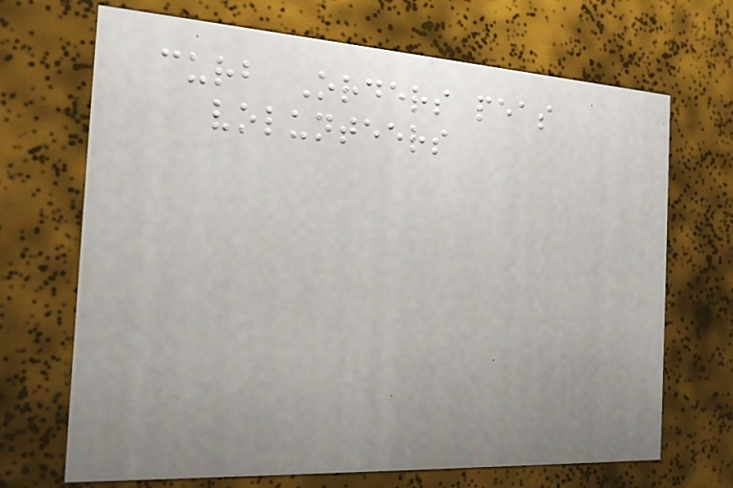curb Orders peas
volunteers
